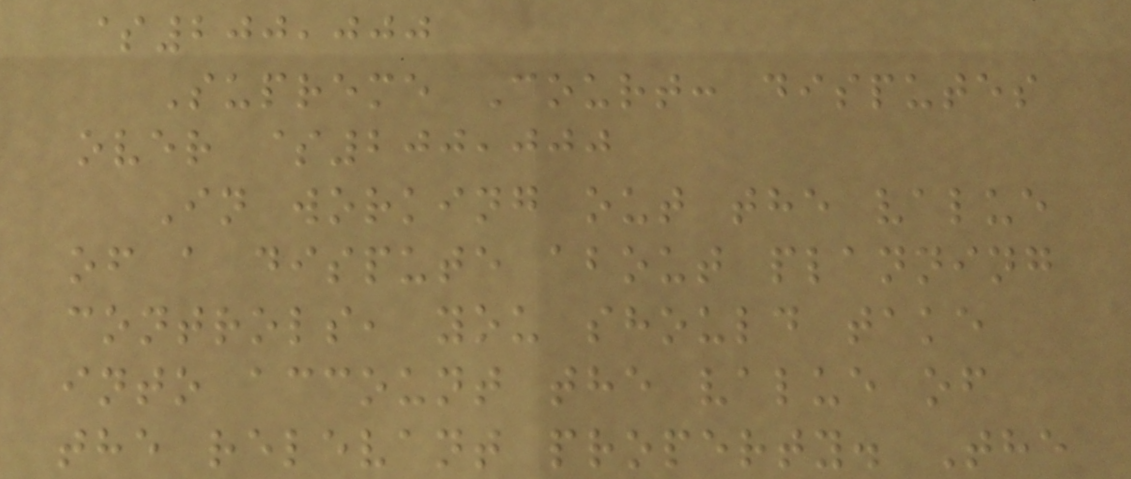$200,000
Supreme Court: disputes
over $200,000
In working out the value
of a dispute about planning
controls, you should take
into account the value of
the relevant property. The
